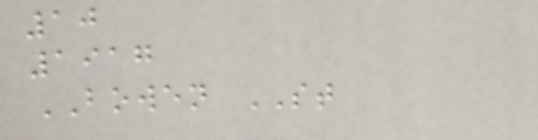10
1917
BOWEN ST
